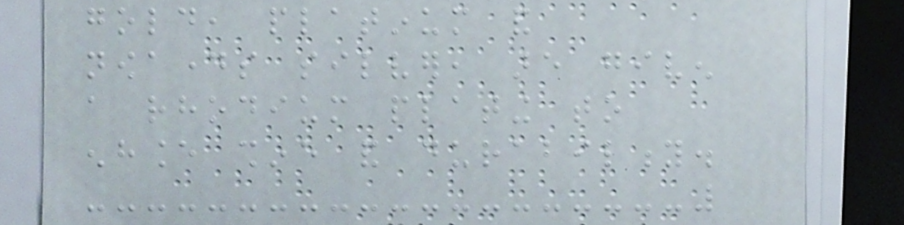gold, platinum and
nowadays silver, are given
a rhodium plating to
enhance shine and durability.
